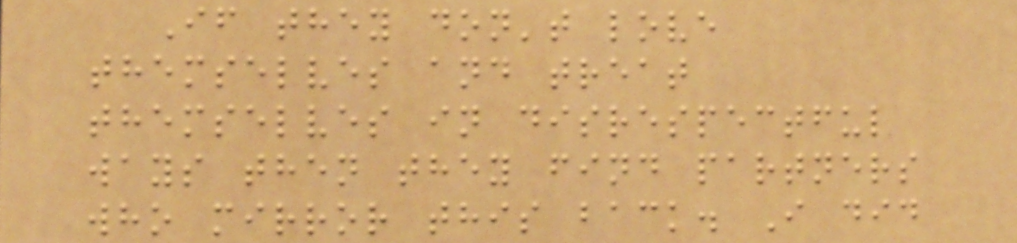If they don't love
themselves and treat
themselves in disrespectful
ways then they find partners
who mirror this back. I did
